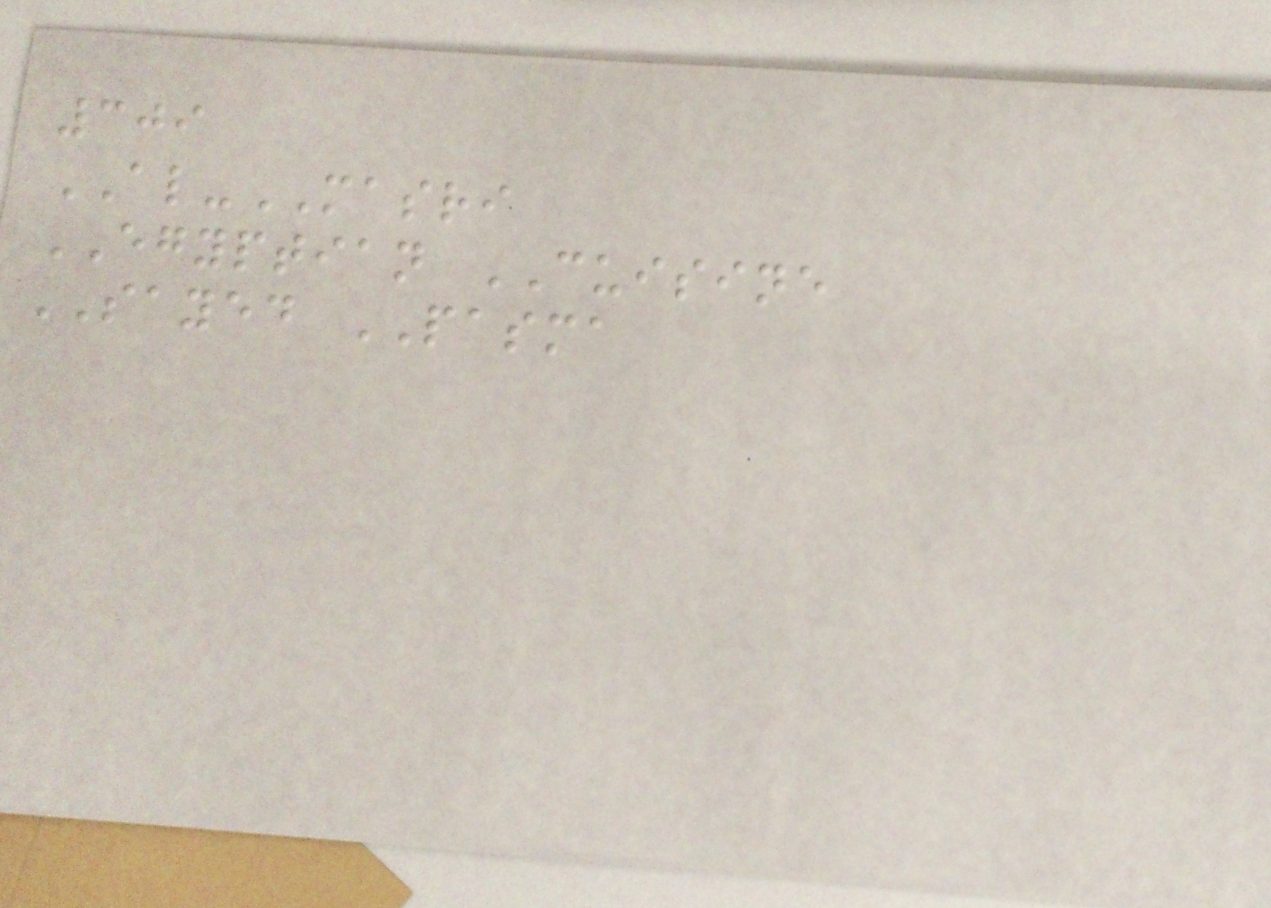309
AL-MASRI
EGYPTIAN CUISINE
SAYED PASMA
